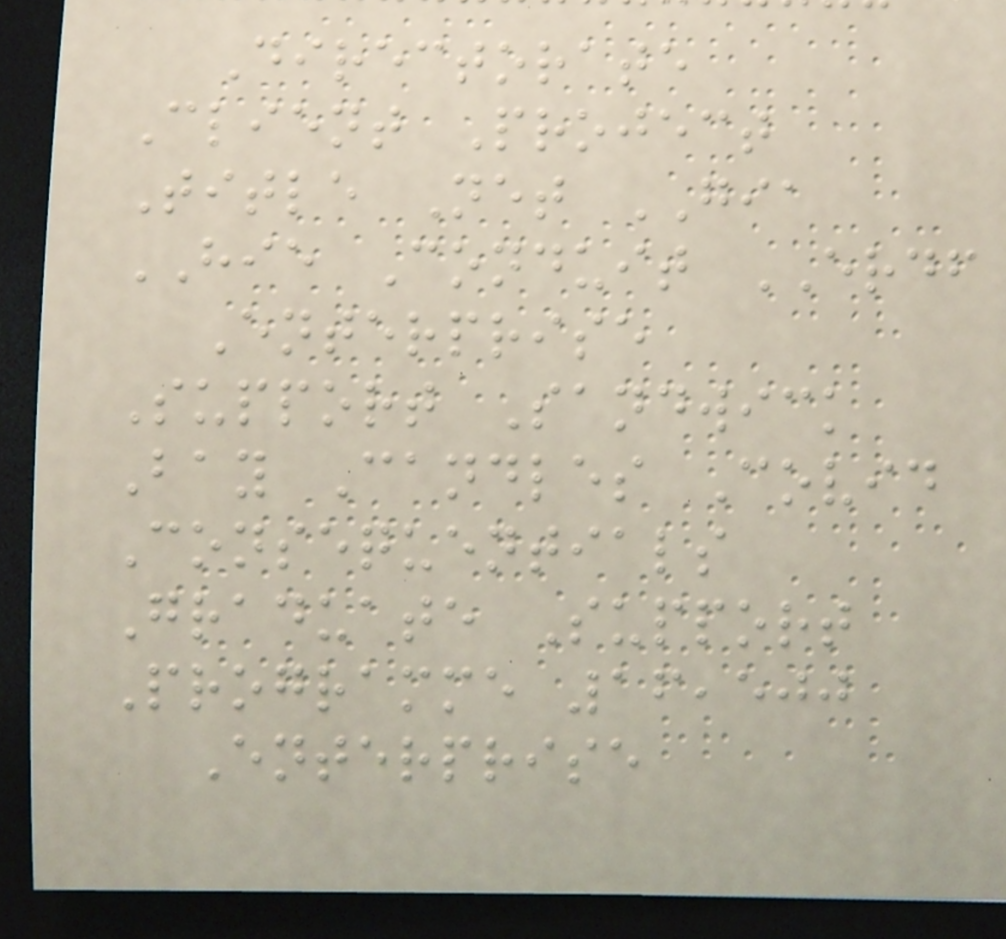Directorate
Client Project
Title Net GIA
HIE Conduit ERDF
Enterprise
Support Sandwick
Bay Candles Covid
Consequentials
Graduate Support
Programme 16,500
Enterprise
